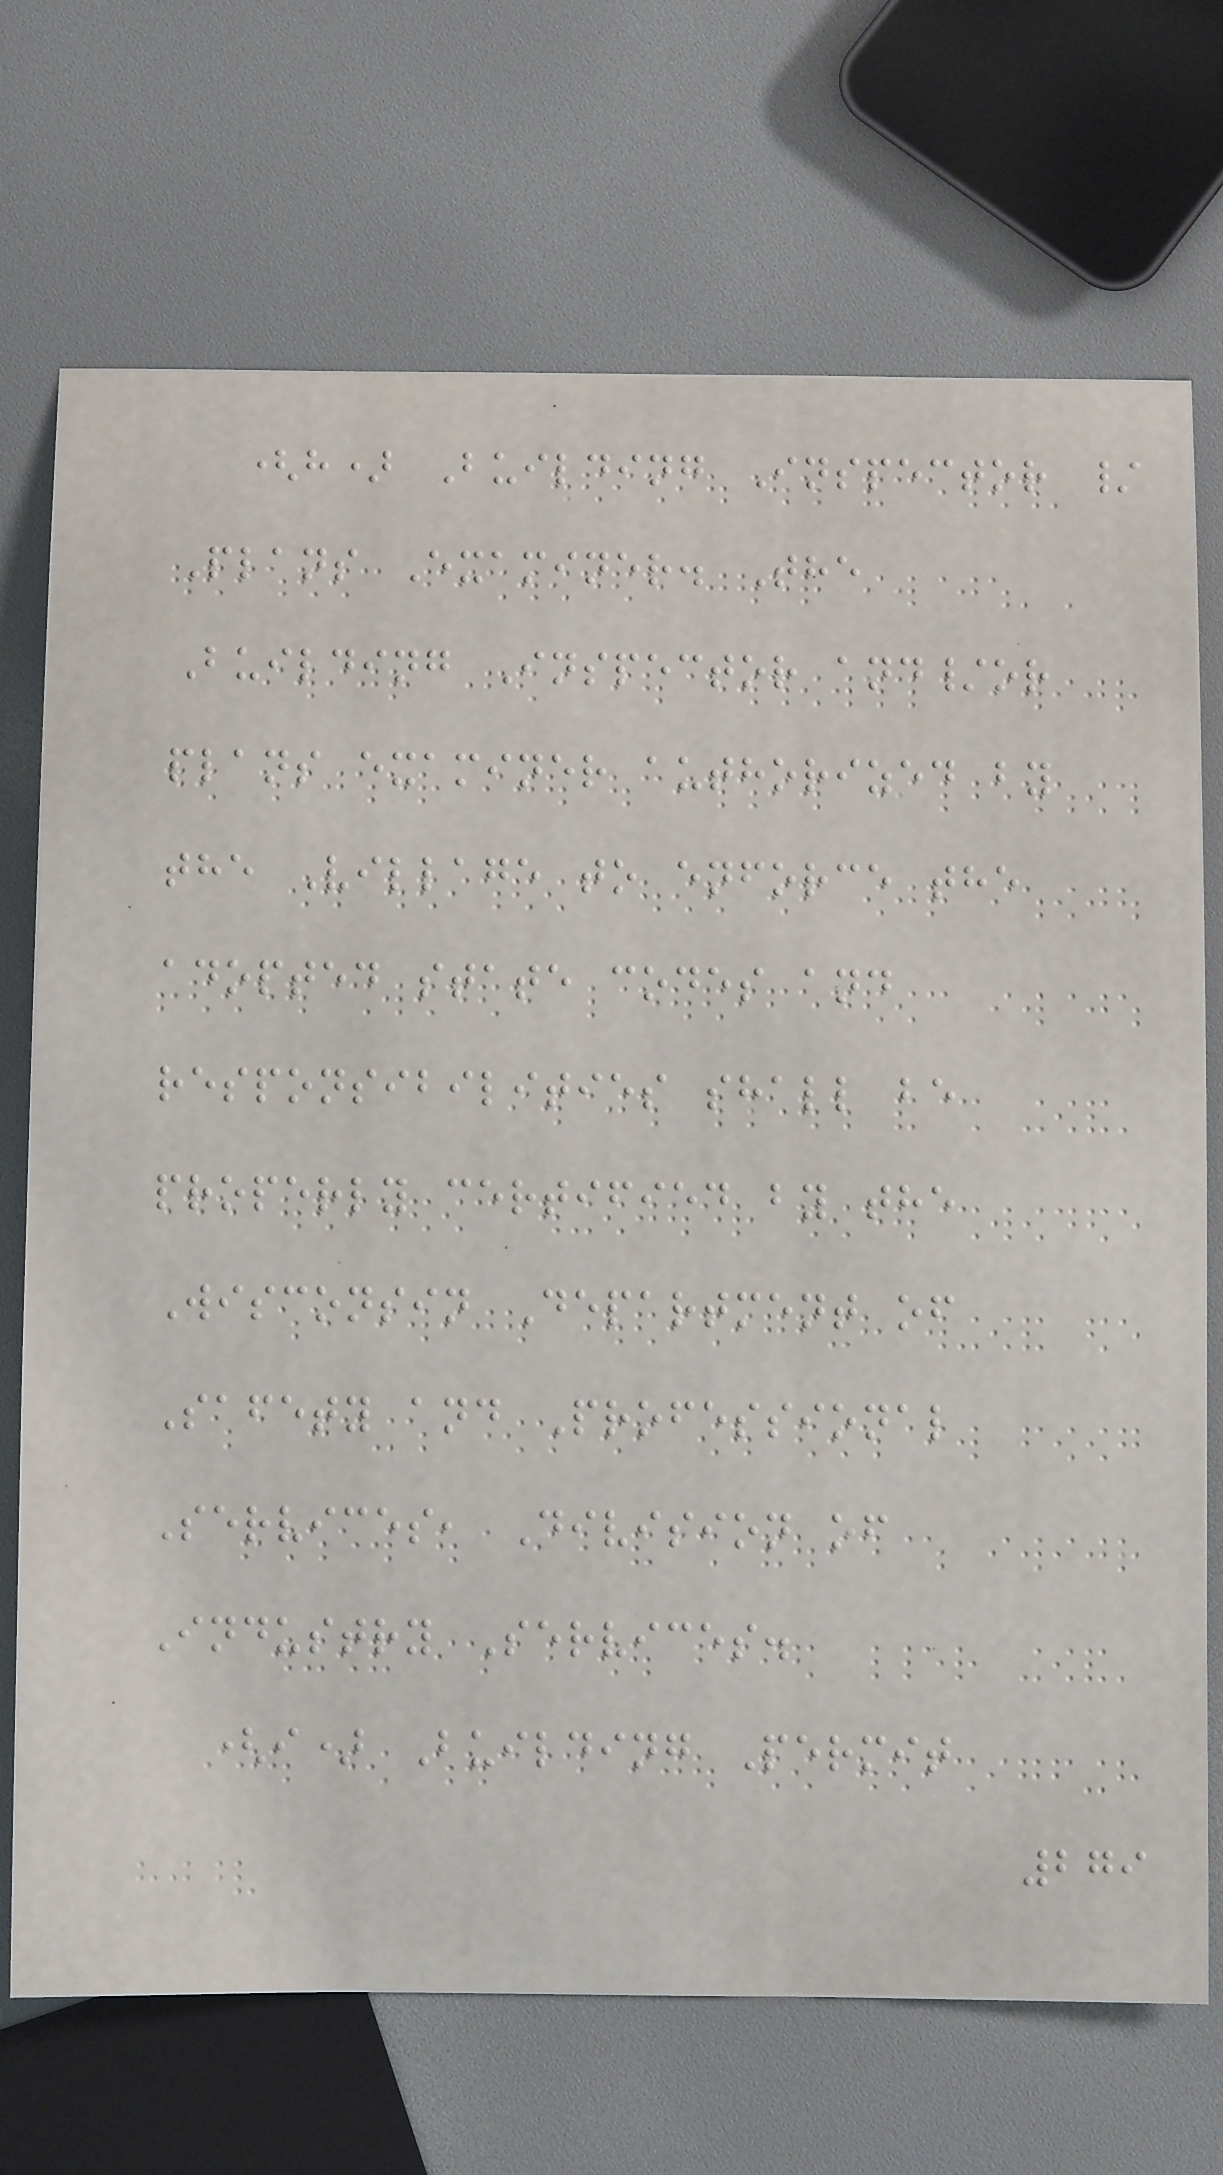(h) Building Inspector /
Plans Examiner. The
Building Inspector and/or
plans examiner authorized by
the Village to enforce the
adopted state codes and
responsibilities shall be
properly certified by the
Wisconsin Department of
Safety and Professional
Services, Division of
Industry Services.
(i) Building Permit
279
